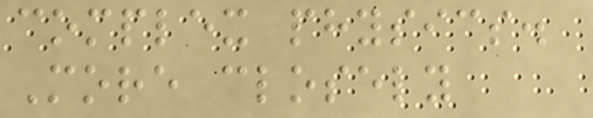complex physics.
More closely
